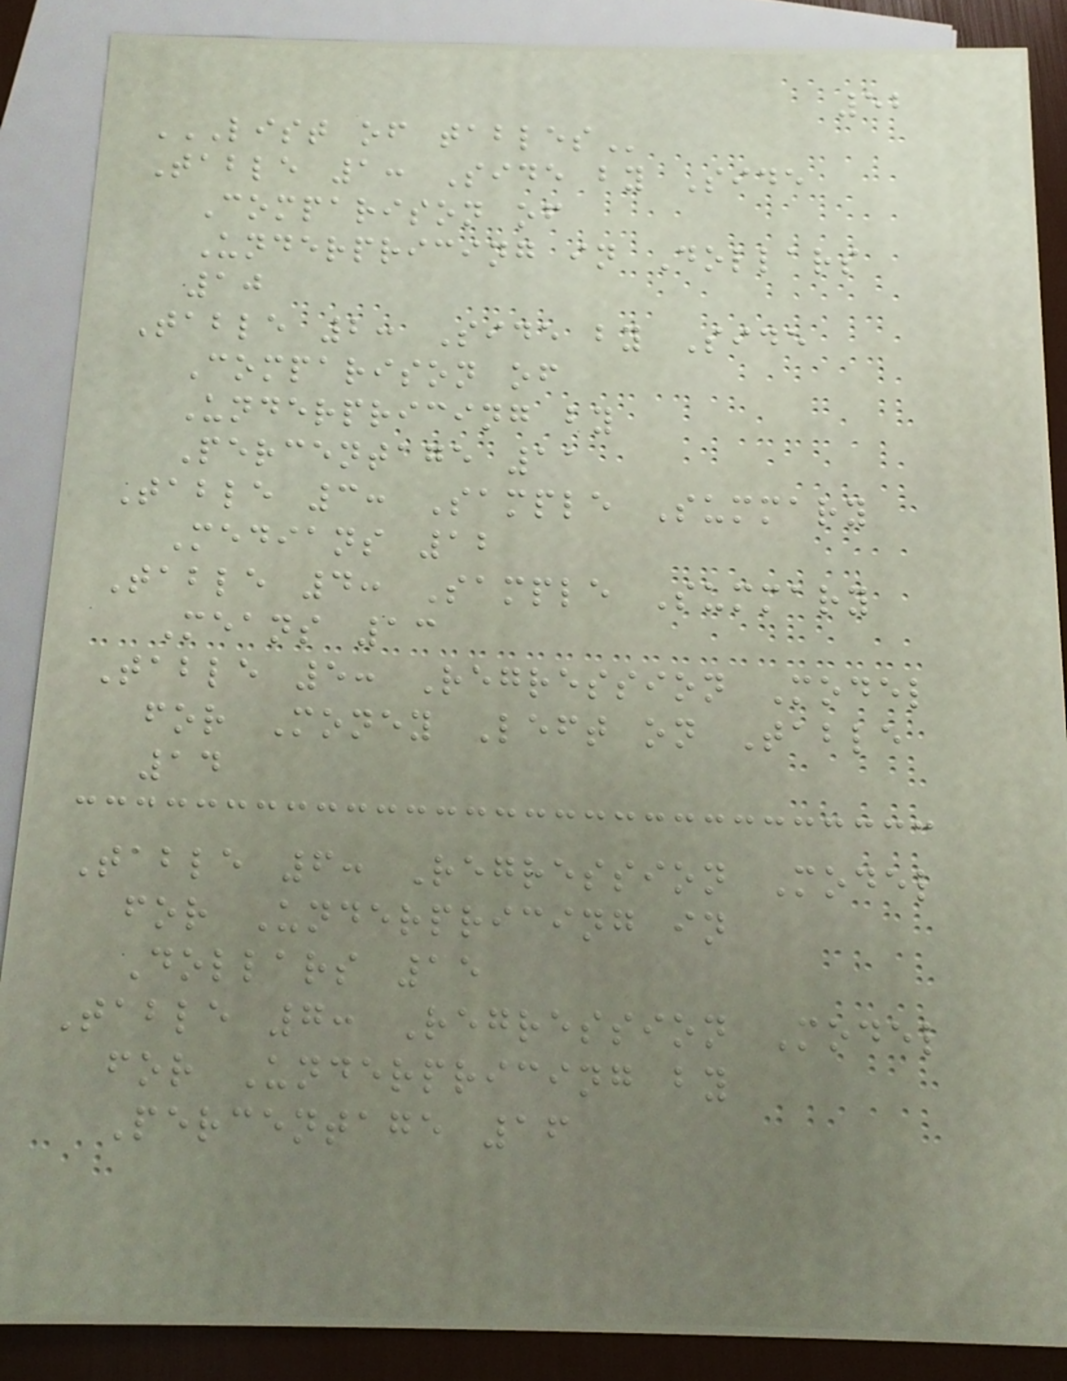52
LIST OF TABLES
Table 1: Side by Side
Comparison of
Underpricing in Dollars
10
Table 2: Side by Side
Comparison of
Underpricing by
Percentage 11
Table 3: Sample Summary
Medians 12
Table 4: Sample Summary
Means 13
Table 5: Regression Model
for Money Left on Table
14
Table 6: Regression Model
for Underpricing in
Dollars 15
Table 7: Regression Model
for Underpricing by
Percentage 16
